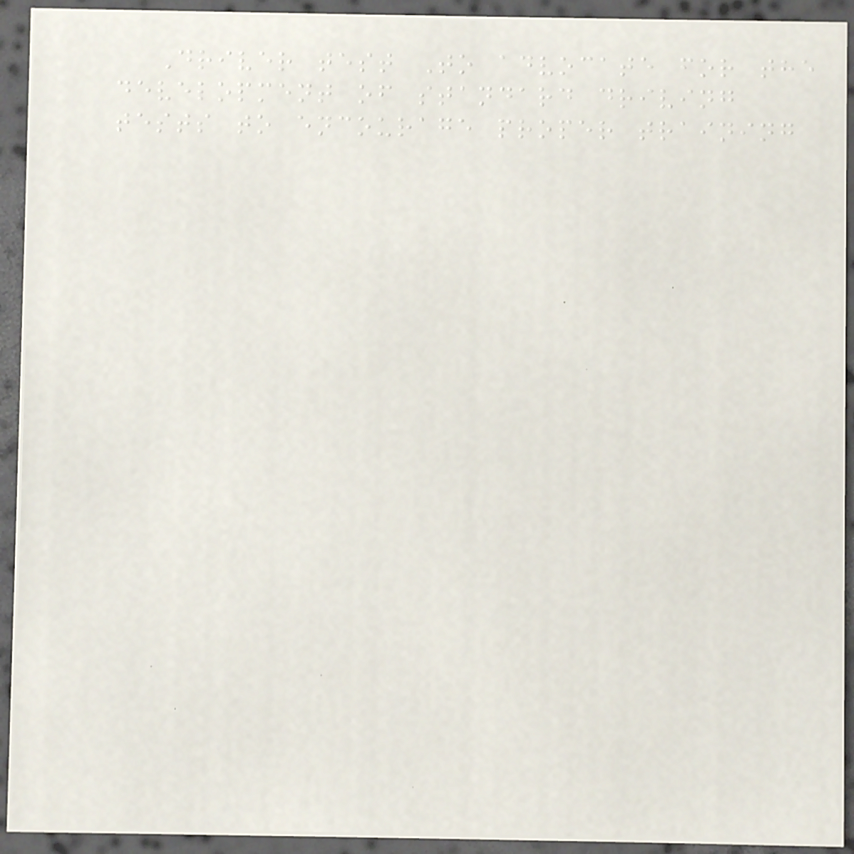Driver test To advocate for the
development of standard driving
tests to encourage proper training
